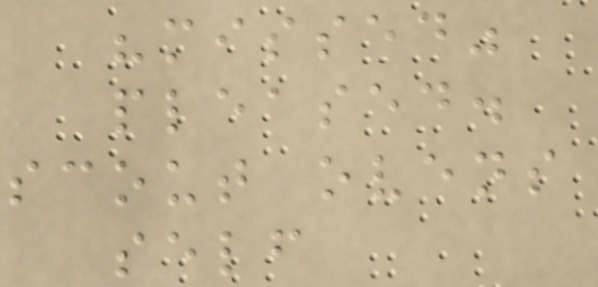"missed"
pleased.
scout ovens
self
